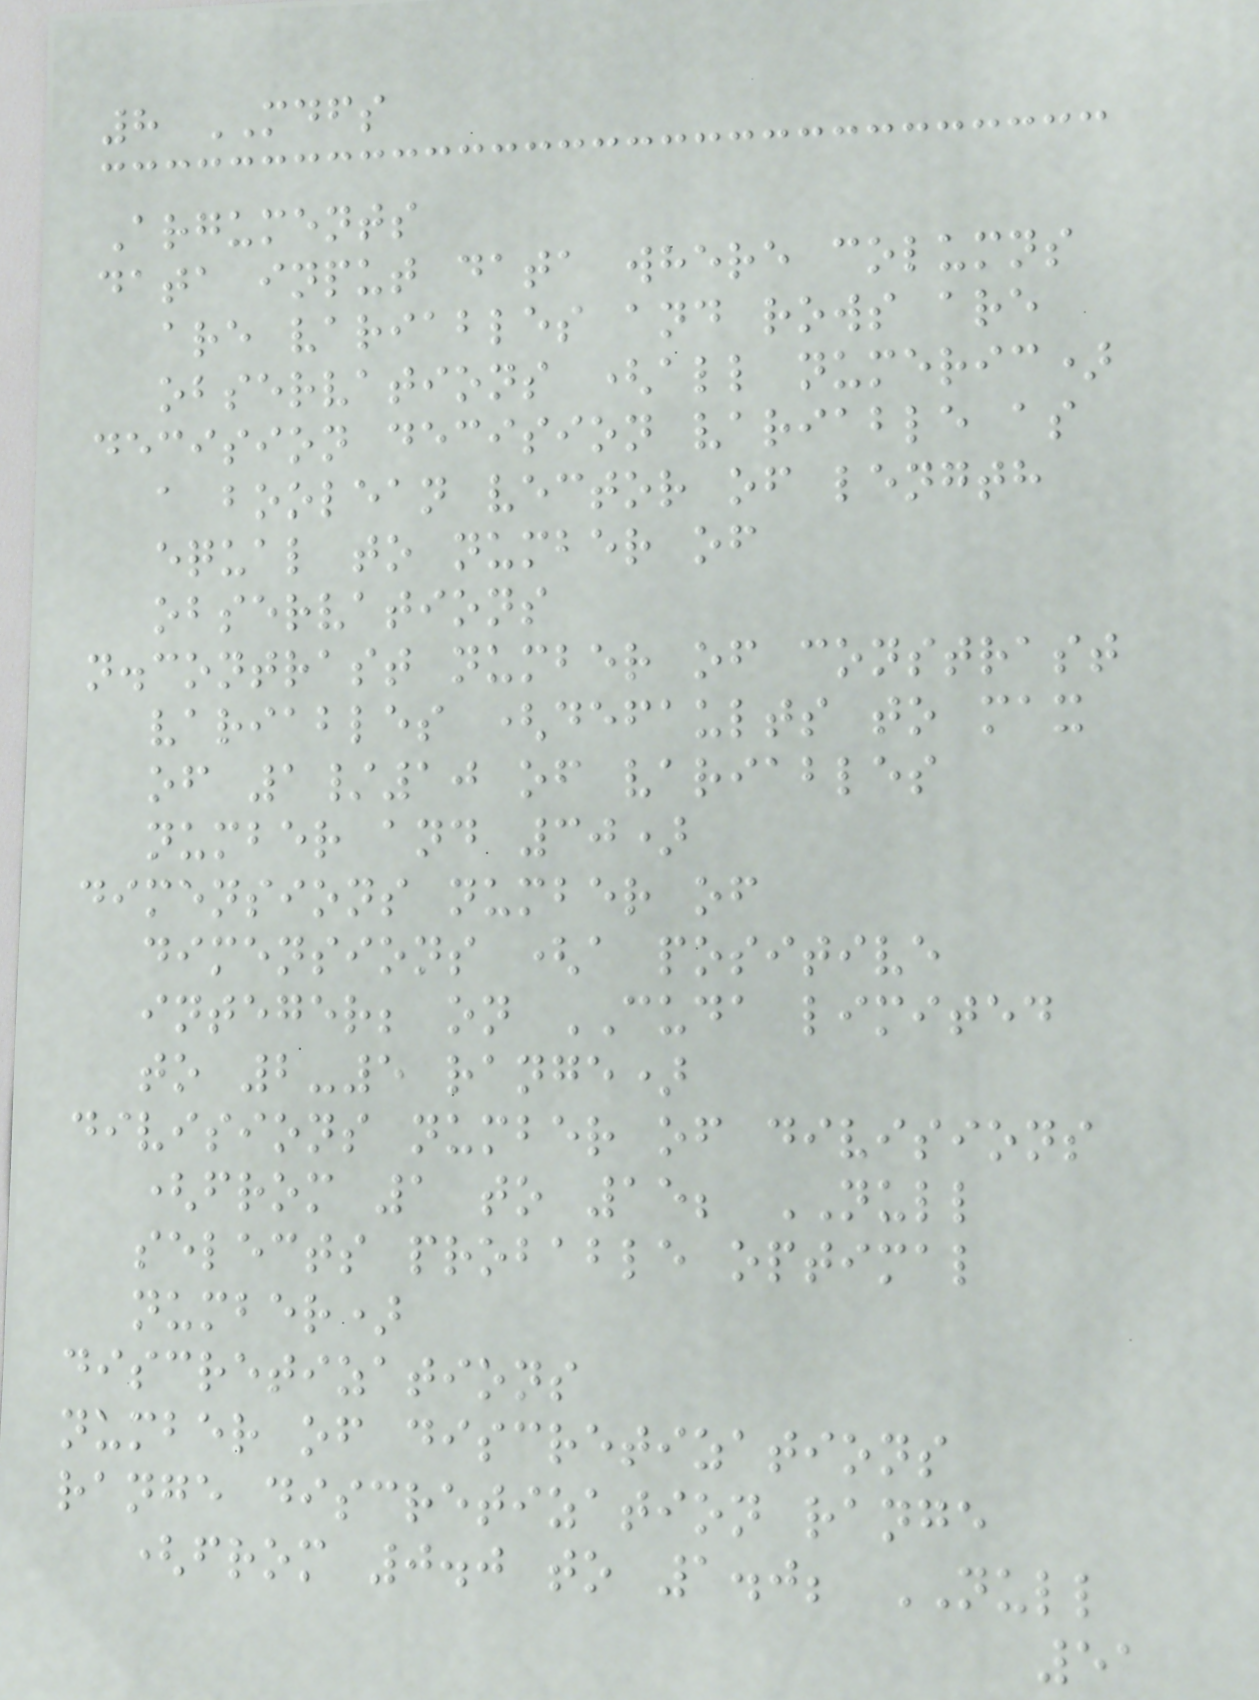8 MDFS
Arguments
data input data where columns
are variables and rows are
observations (all numeric)
decision decision variable as
a boolean vector of length
equal to number of
observations
n.contrast number of constrast
variables (defaults to max
of 1/10 of variables
number and 30)
dimensions number of
dimensions (a positive
integer; on CUDA limited
to 2-5 range)
divisions number of divisions
(from 1 to 15; NULL
selects probable optimal
number)
discretizations
number of discretizations
range discretization range
(from 0.0 to 1.0; NULL
51
